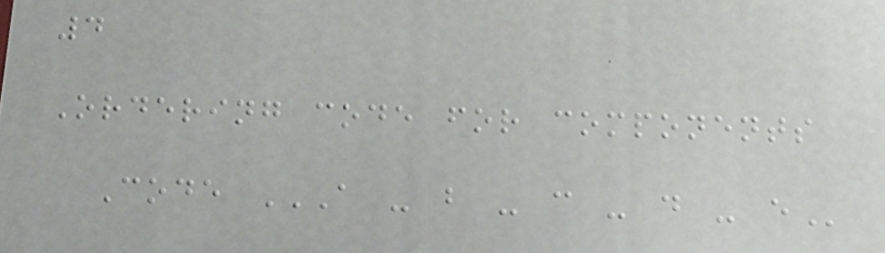4
Ordering code for components
Code A - B - C - D - E
